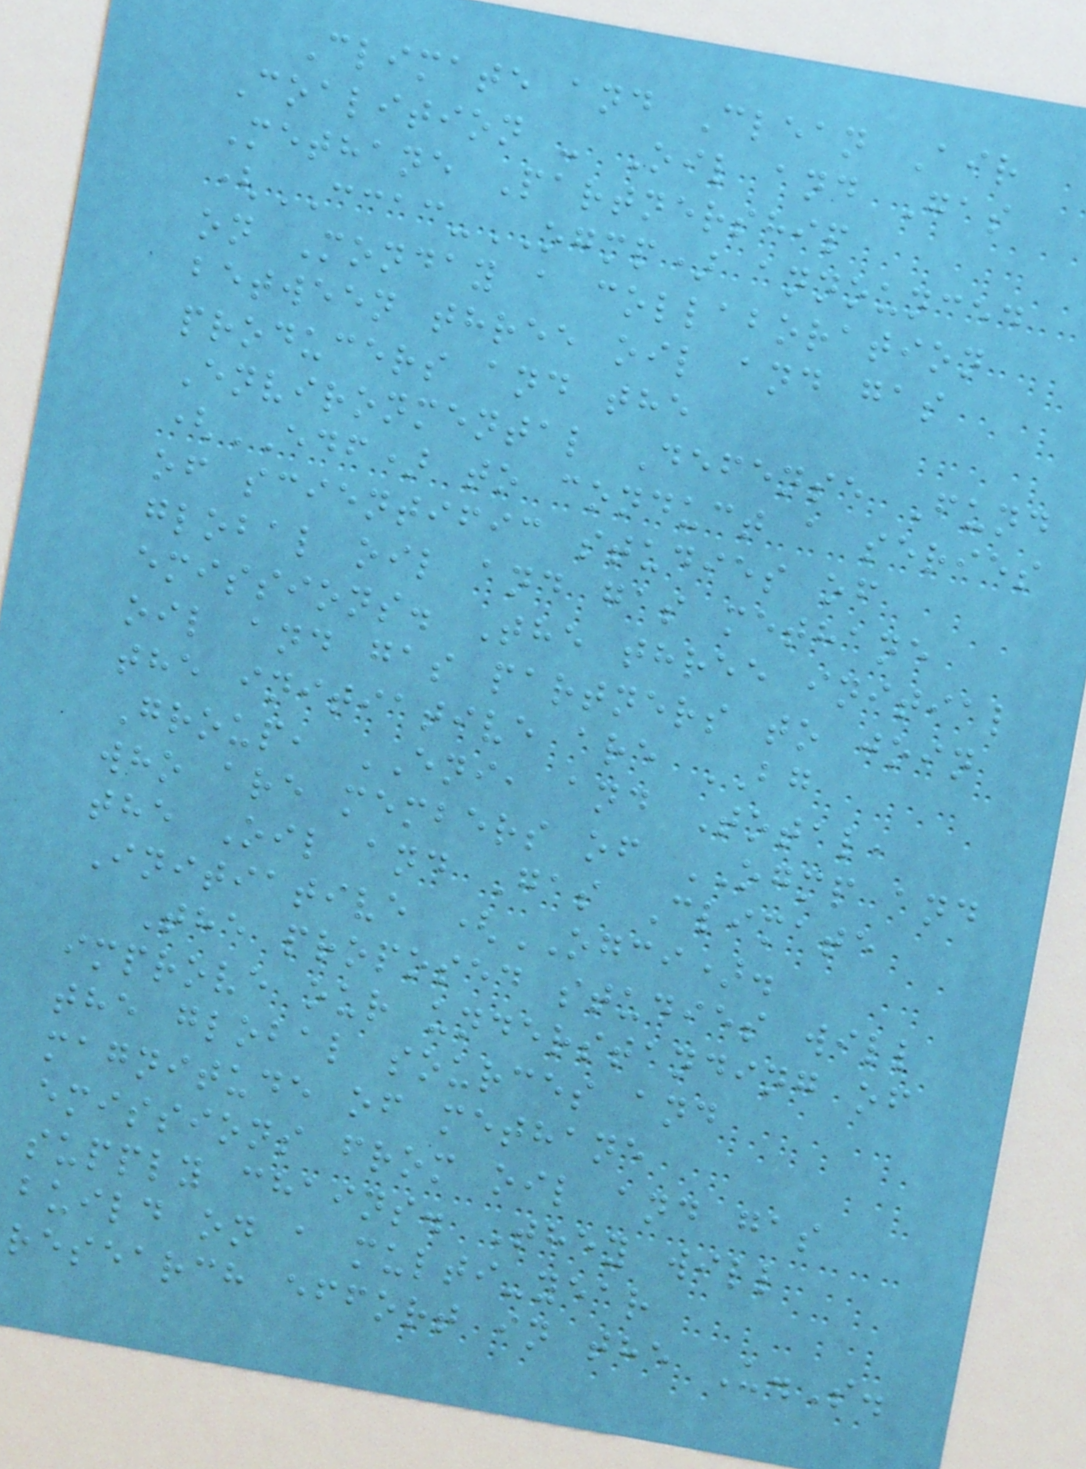Climate and Clean Air
Coalition - Oil and Gas
Methane Partnership
(CCAC-OGMP) announced
on Monday a collaboration
between three oil and gas
producers and the
Environmental Defense Fund
(EDF) to conduct a series
of scientific studies of
global oil and gas methane
emissions. The three initial
oil and gas partners to join
the initiative are BG
Group, ENI, and Total,
who are members of OGMP and
the Oil and Gas Climate
Initiative (OGCI).
The proposed studies will
improve our understanding of
the global sources and
magnitude of methane
emissions from oil and gas
supply chains. They will
build on a multi-year
research effort in the U.S.
